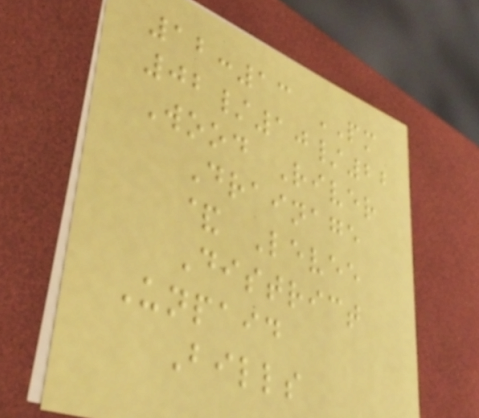12:13 PM
02/10/22
Wood River
Drainage
& Levee
District
Unpaid
Bills
